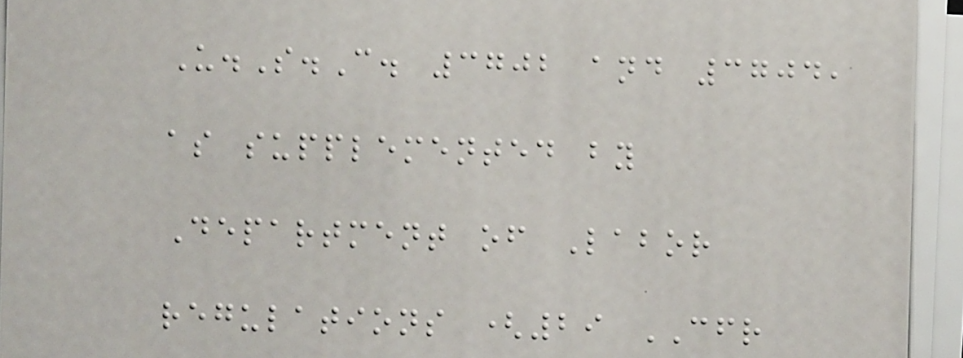U.S.C. 3702 and 3704,
as supplemented by
Department of Labor
regulations (29 CFR
